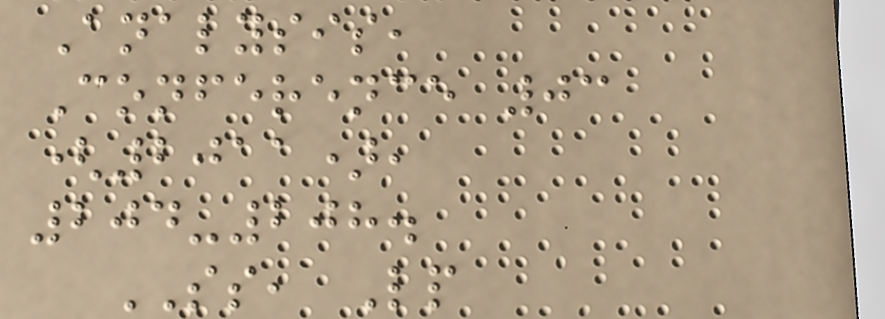Analysis,
Conference 03
(2011),
204-208.
SS, Lp
